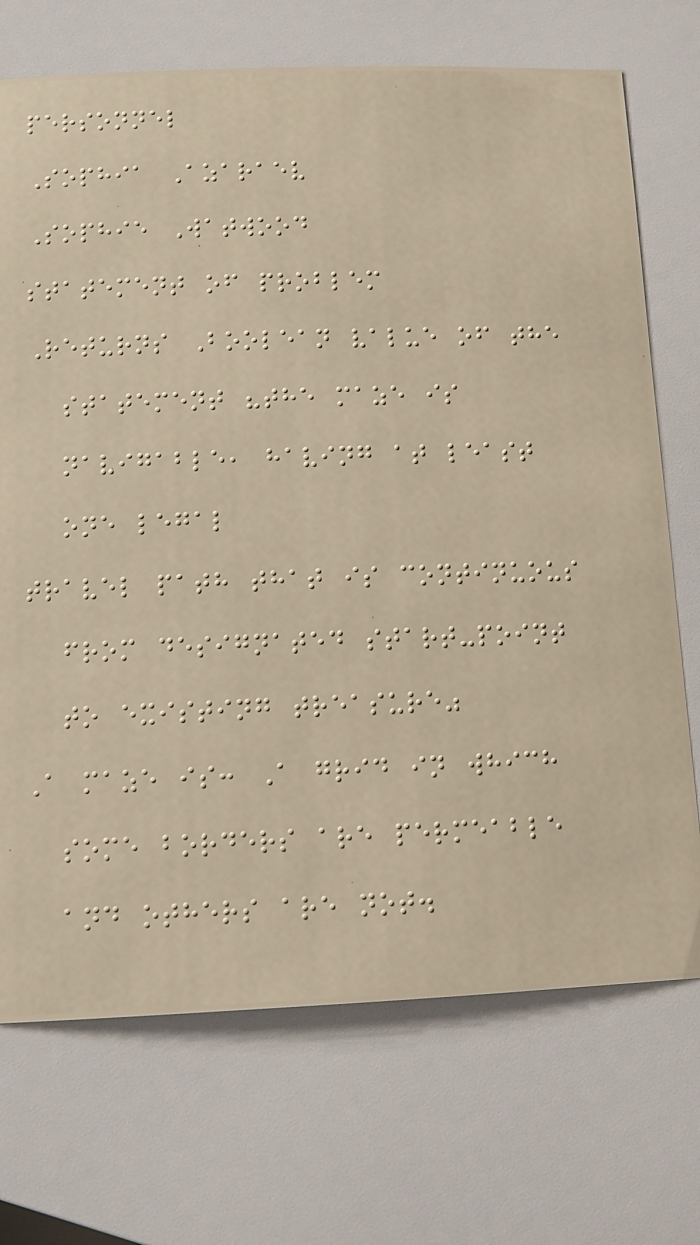personnel
Sophia Azaraev
Sophie Watwood
statement of problem
Returns Boolean value of the
statement "the maze is
navigable, having at least
one legal
travel path that is continuous
from designated start-point
to existing treasure"
A maze is: A grid in which
some borders are permeable
and others are not.
